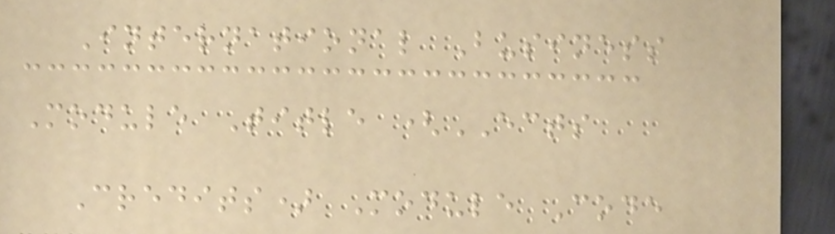International Business
Module Title (ECTS
Credits) Module Code
